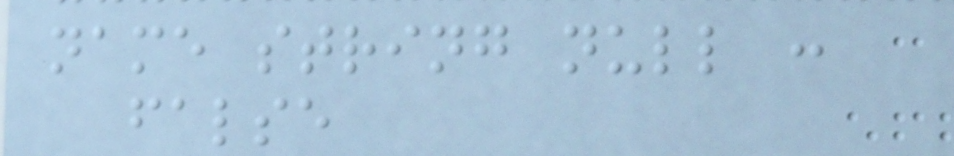name string null :
false
